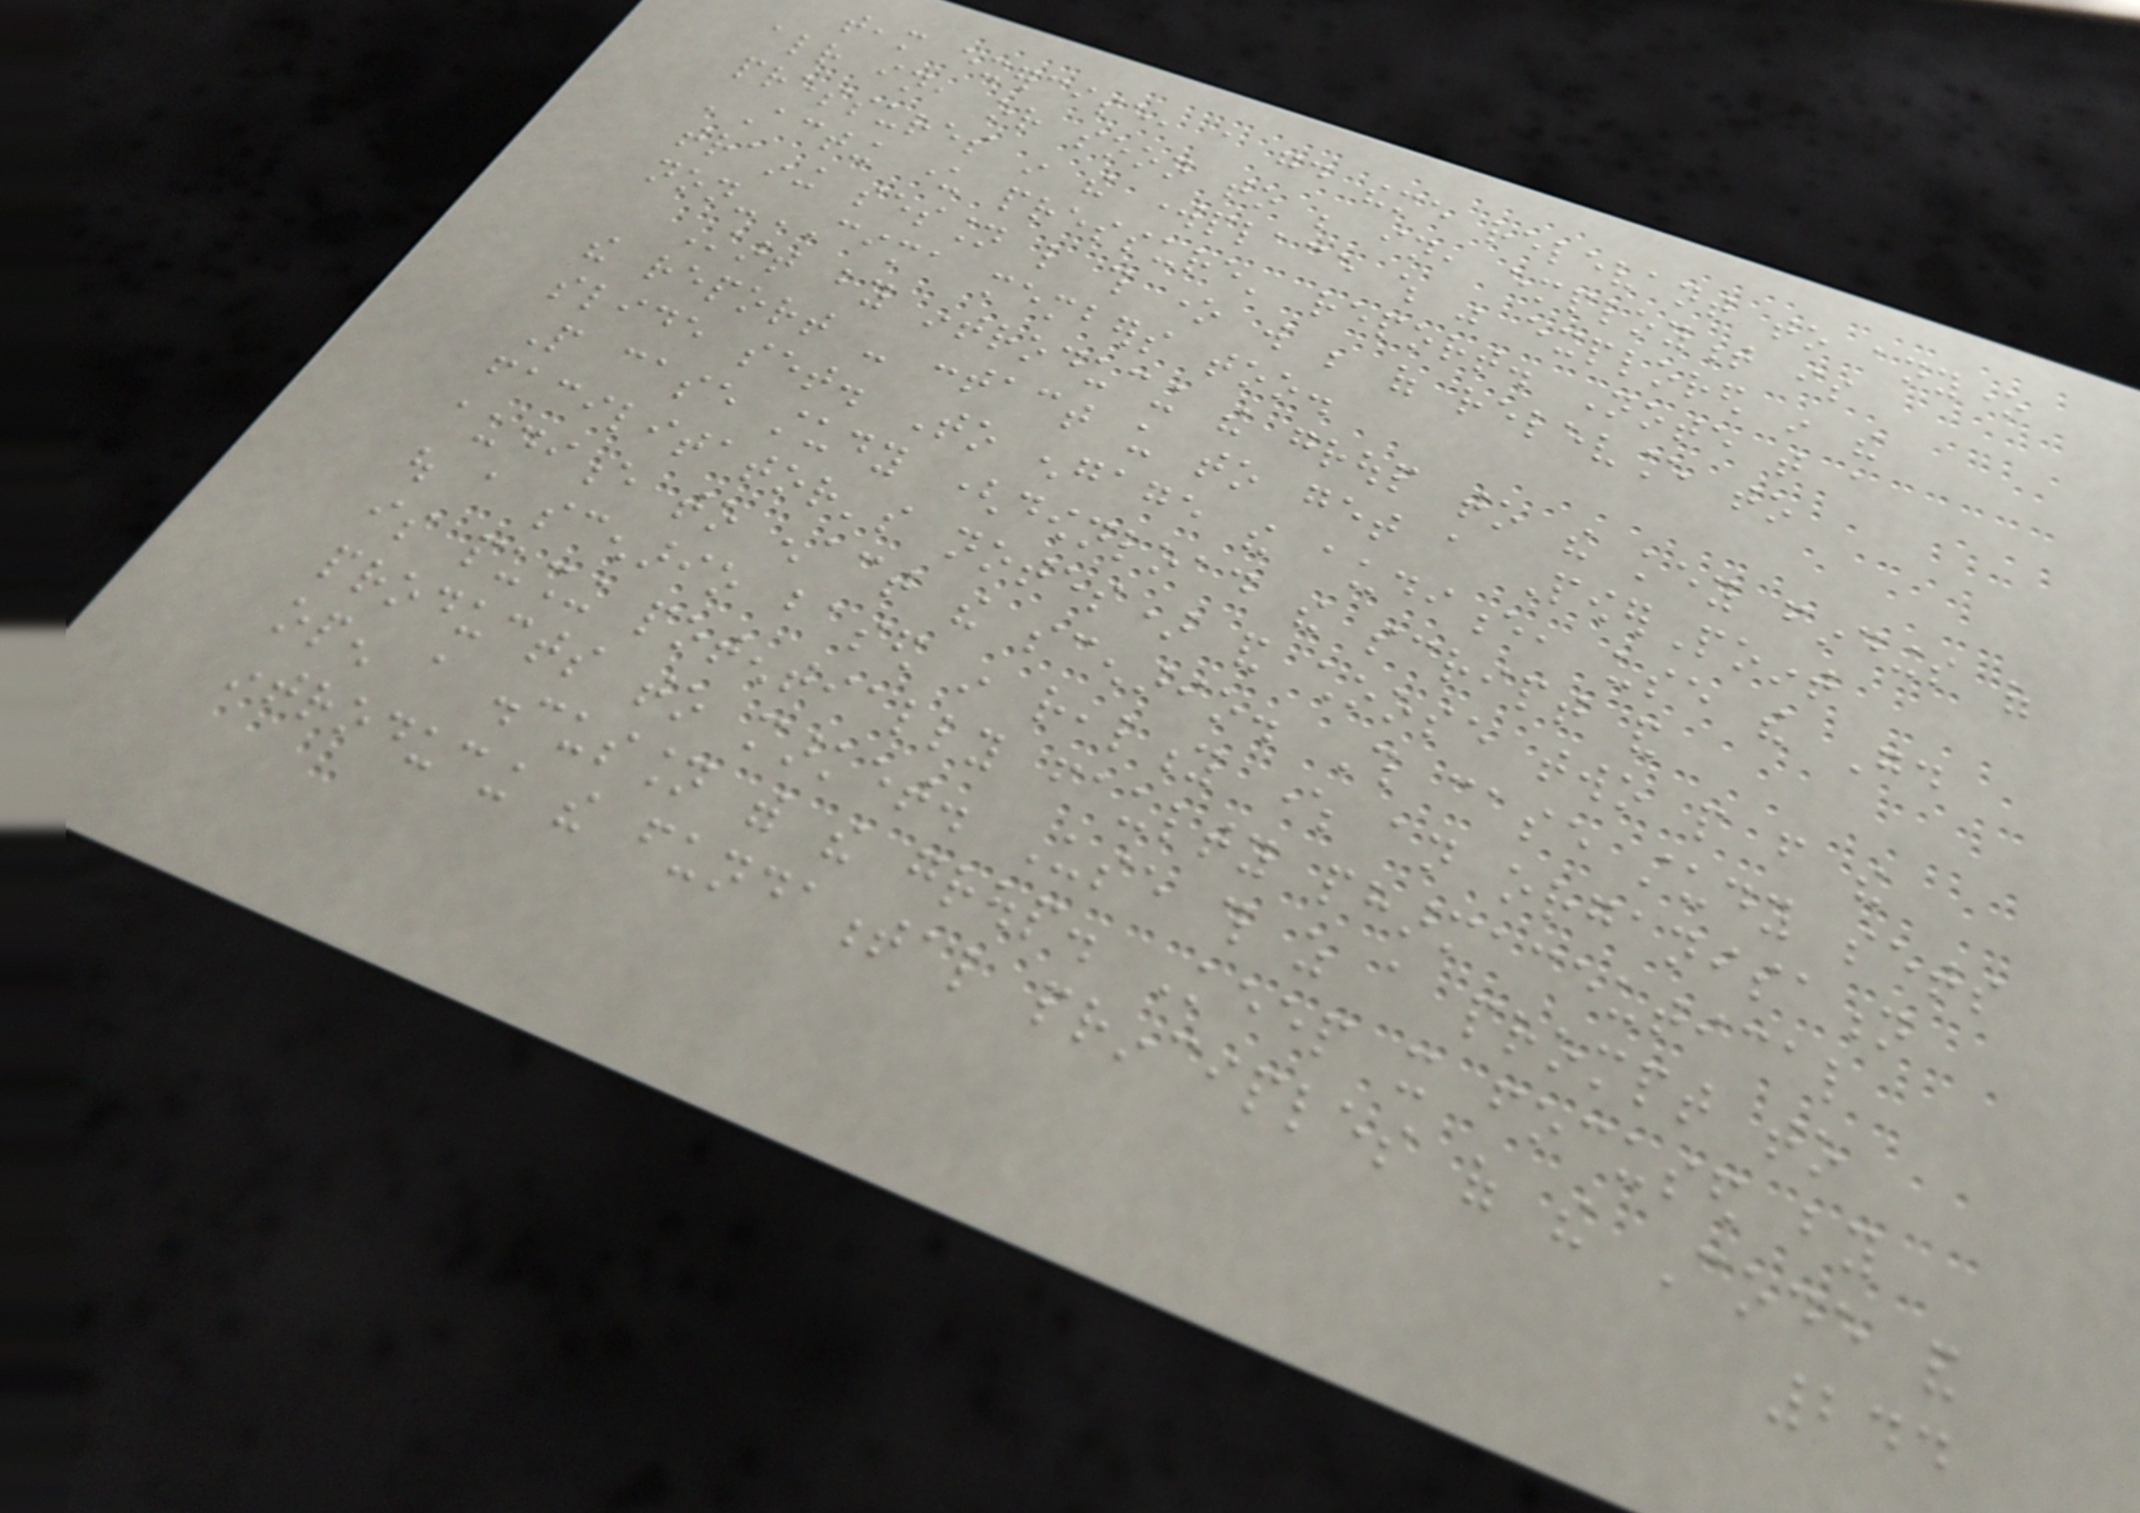team exercise, a good theme relevant to anyone
already in, or soon to be in, employment is
pressures in the workplace which was explored in the
'Acting under pressure' report. Note that a
training session like this one will be of relevance to
non-CIMA members too.
Start by introducing the group to the key findings of
the report - contact us to get a PowerPoint
slide set. To engage the audience, use the Good
People case study (download the script and
facilitator's notes) and choose two people from the
audience to enact the scenario. This case study sets
out a scenario based in reality where an organisation
is pushing potentially faulty pharmaceutical
products to market. Use this as a prompt to
open a discussion with the group. Keep it focused by
introducing the fundamental principles of the Code and
244
